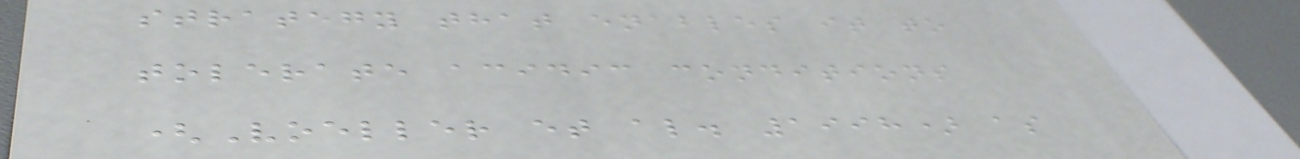strategy that enables it to
tolerate acidic conditions
(Voeller et al. 1998) as
